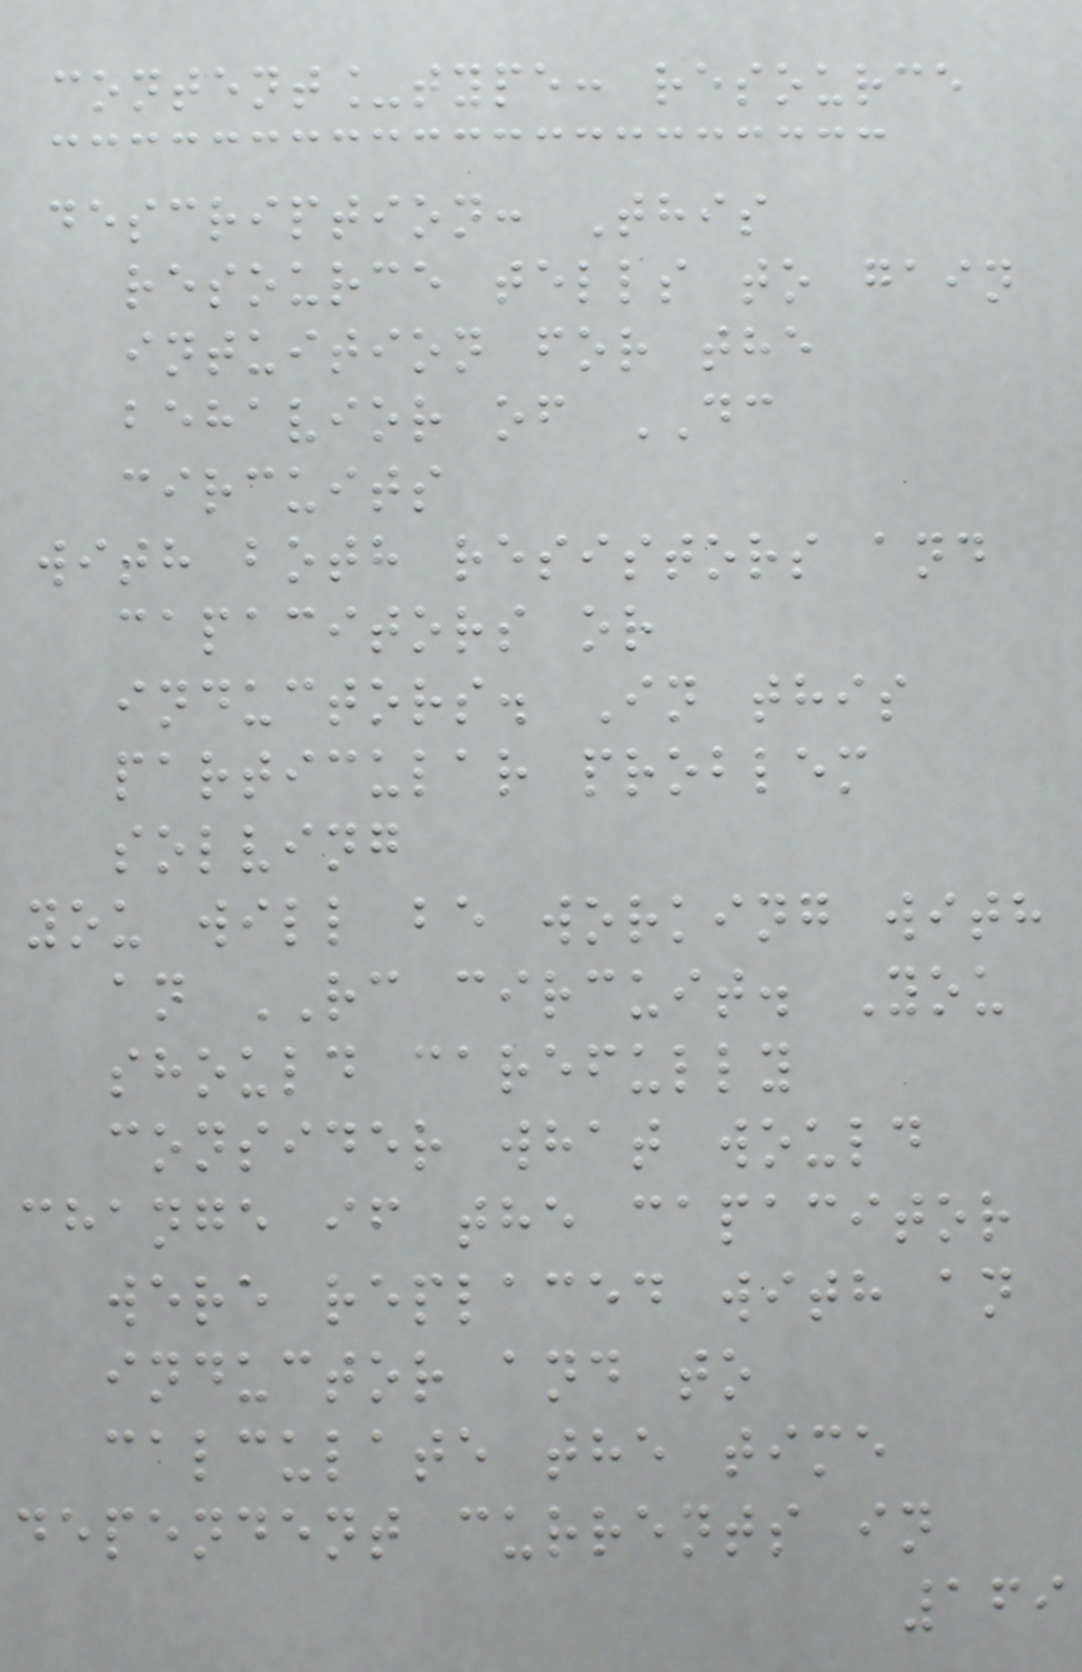content_type: resource
description: This
resource tells to gain
intuition for the
behavior of DC
circuits
with both resistors and
capacitors or
inductors. In this
particular problem
solving
you will be working with
an RC circuit. You
should carefully
consider what would
change if the capacitor
were replaced with an
inductor and to
calculate the time
dependent currents in
169
